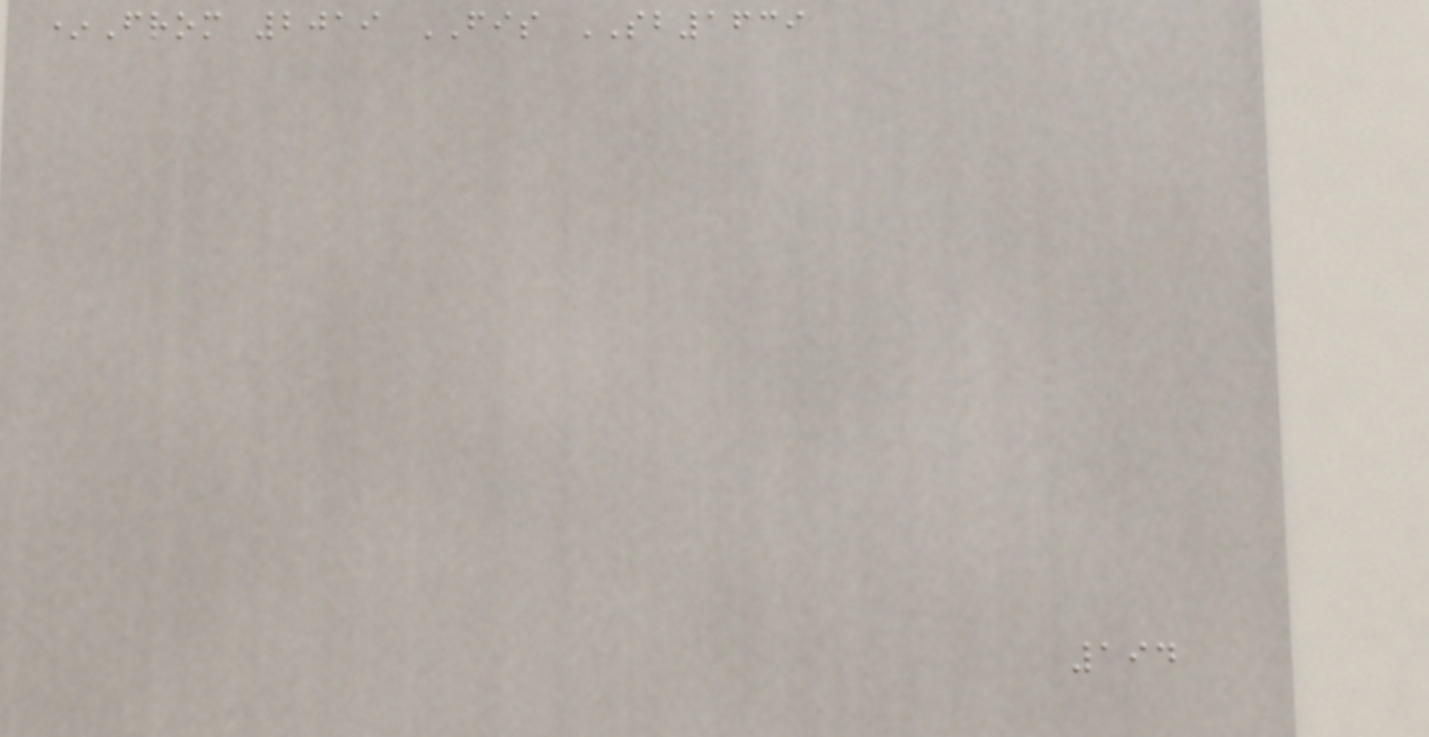*From 2019 FIS SB1639
194
